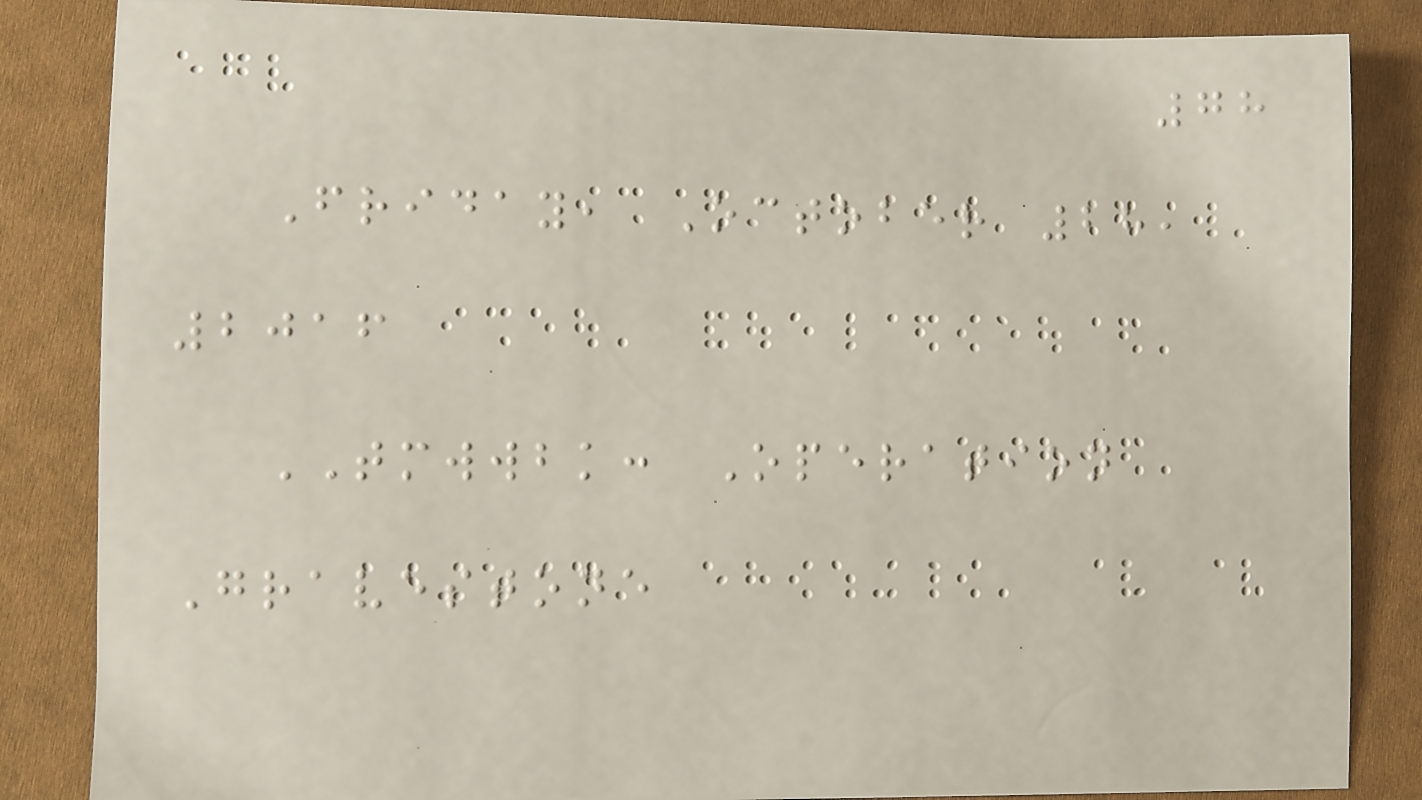78
Friday, October 28,
2016
TMWWBK: Operation
Gravestone
